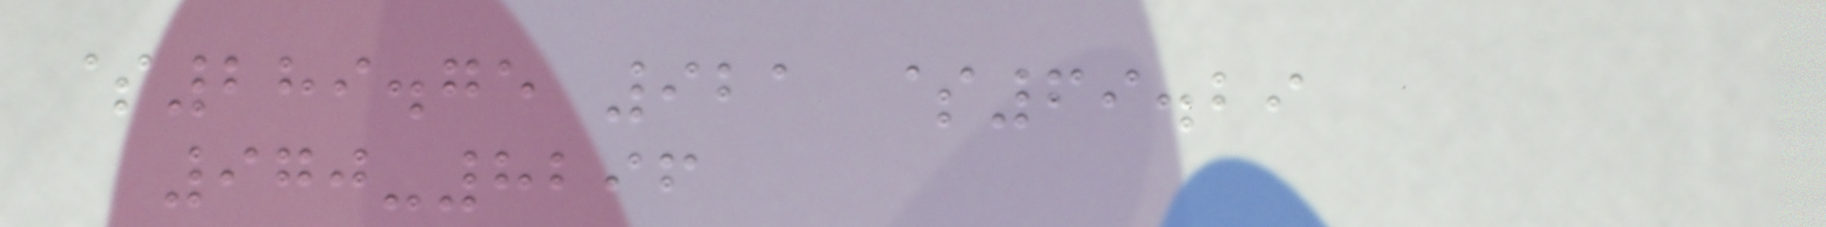$289.75 921 $69.29
970-8296
